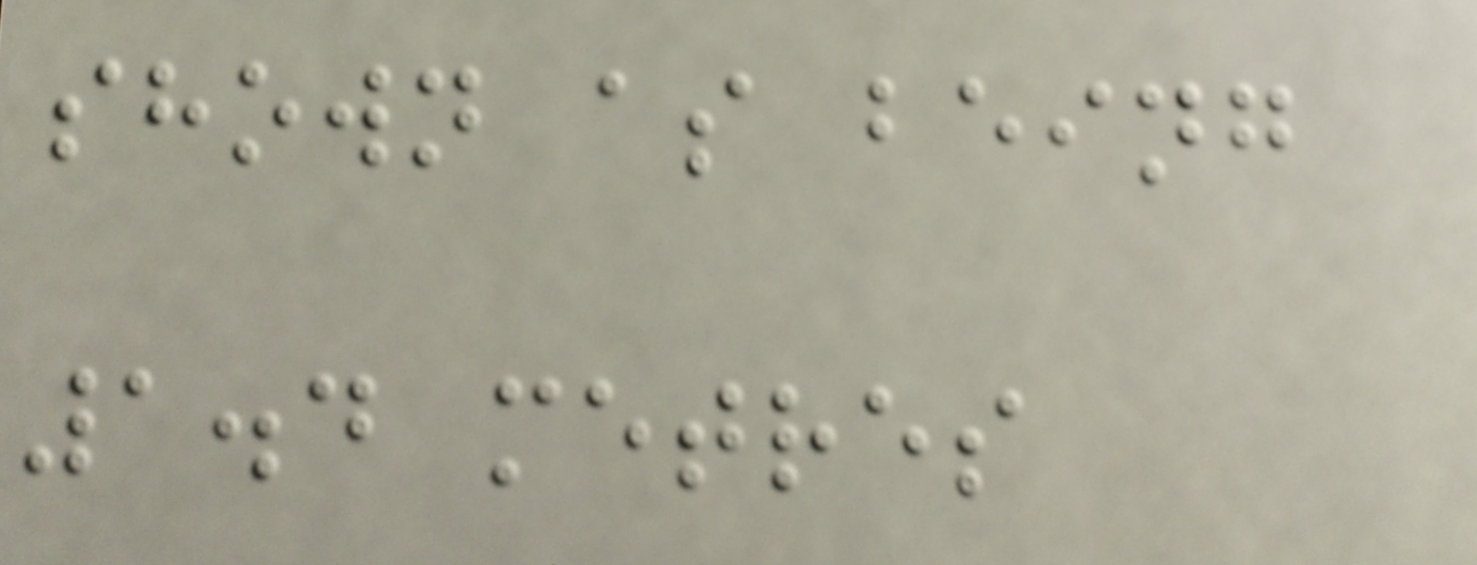shown as being
1.4 metres
